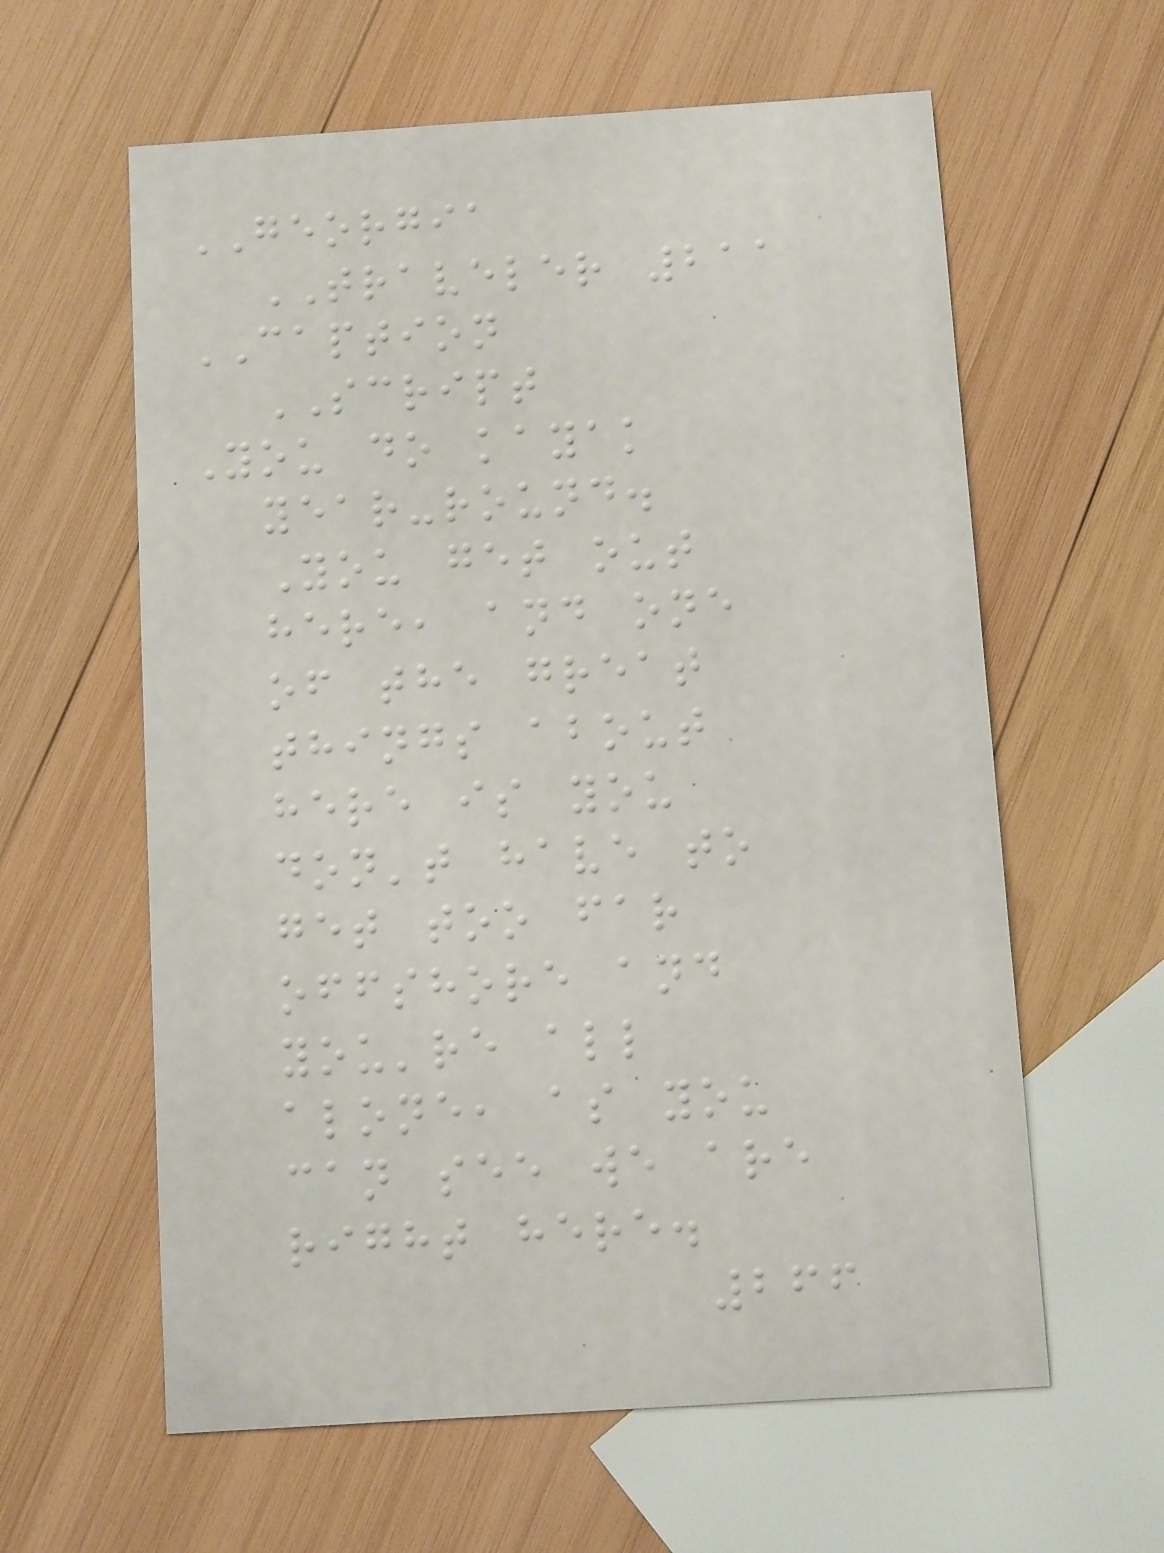GEORGIA
TRAVELER 211
CAPTION
SCRIPT
You do kayak
year-round.
You get out
here, and one
of the great
things about
here is you
don't have to
get too far
offshore and
you're all
alone, as you
can see we are
right here.
266
